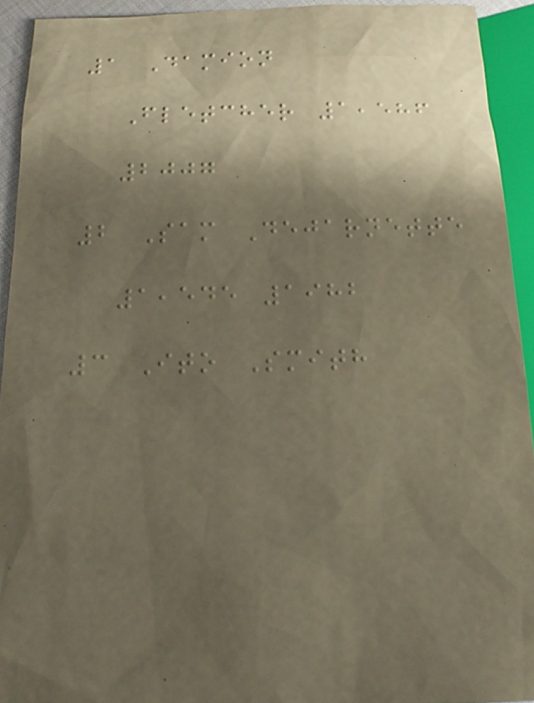1 Damion
Fletcher 1,586
2007
2 Sam Dejarnette
1,545 1982
3 Ito Smith
